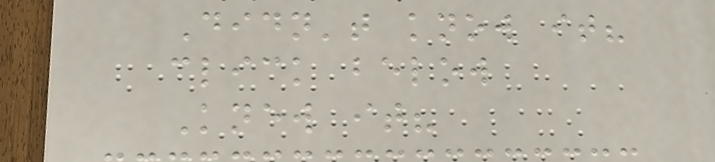Didn't know it?
click below
Knew it?
